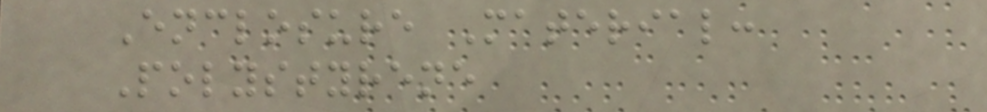Enclosure Material:
Polystyrene
